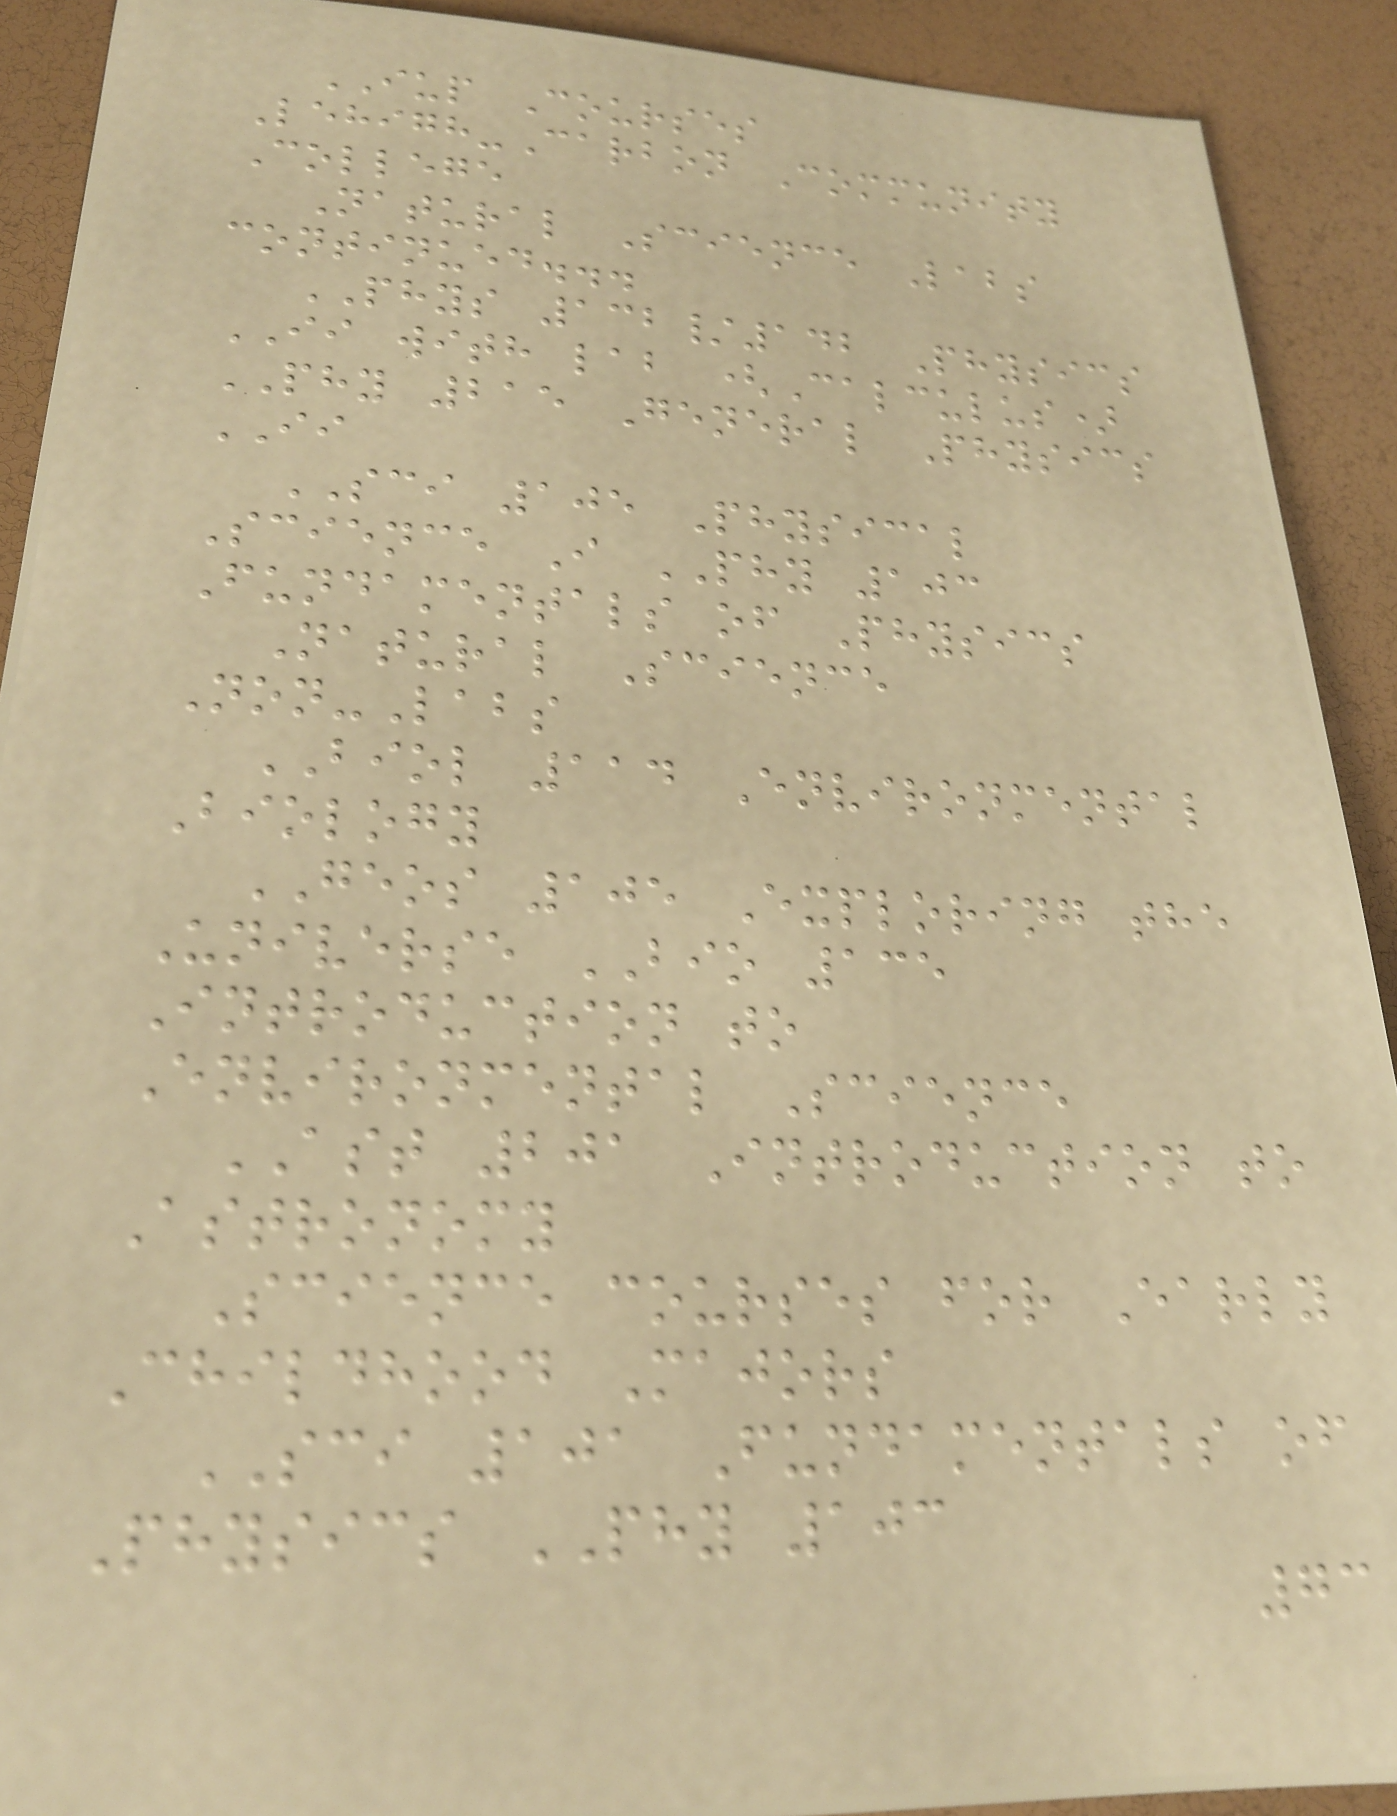IUP Courses
Lehigh-Carbon Community
College
Natural Science Labs
continued...
PHYS 132/142 Physics
II with lab (Calculus)
PHY 215 General Physics
II
SCI 105 Physical
Science I PHY 103
Fundamentals of Physics
Natural Science
Non-Labs
BIOL 114 Environmental
Biology
GEOS 105 Exploring the
Universe BIO 135
Introduction to
Environmental Science
AST 201 Introduction to
Astronomy
Science courses for Early
Childhood Majors
SCI 101 Fundamentals of
Physics PHY 103
73
